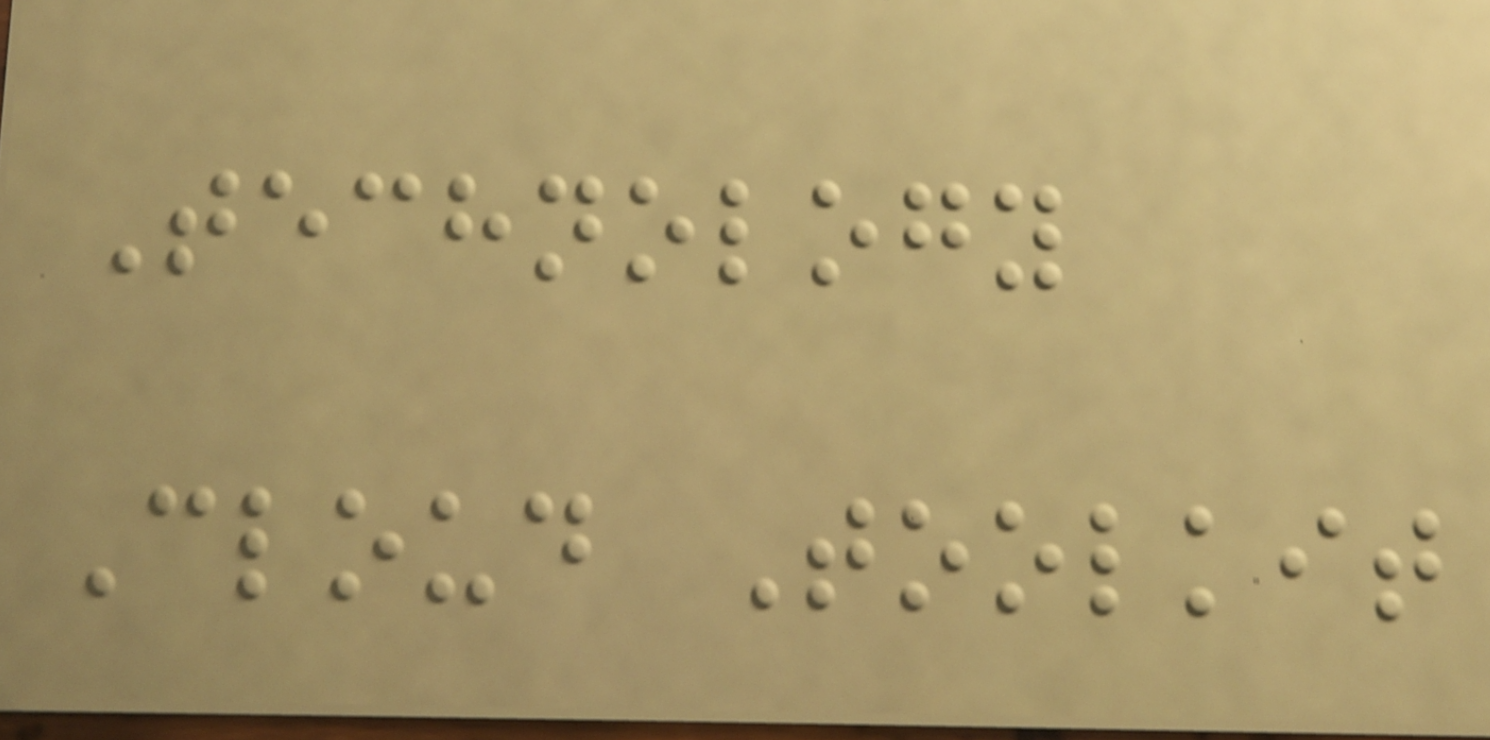Technology
Cloud Toolkit
